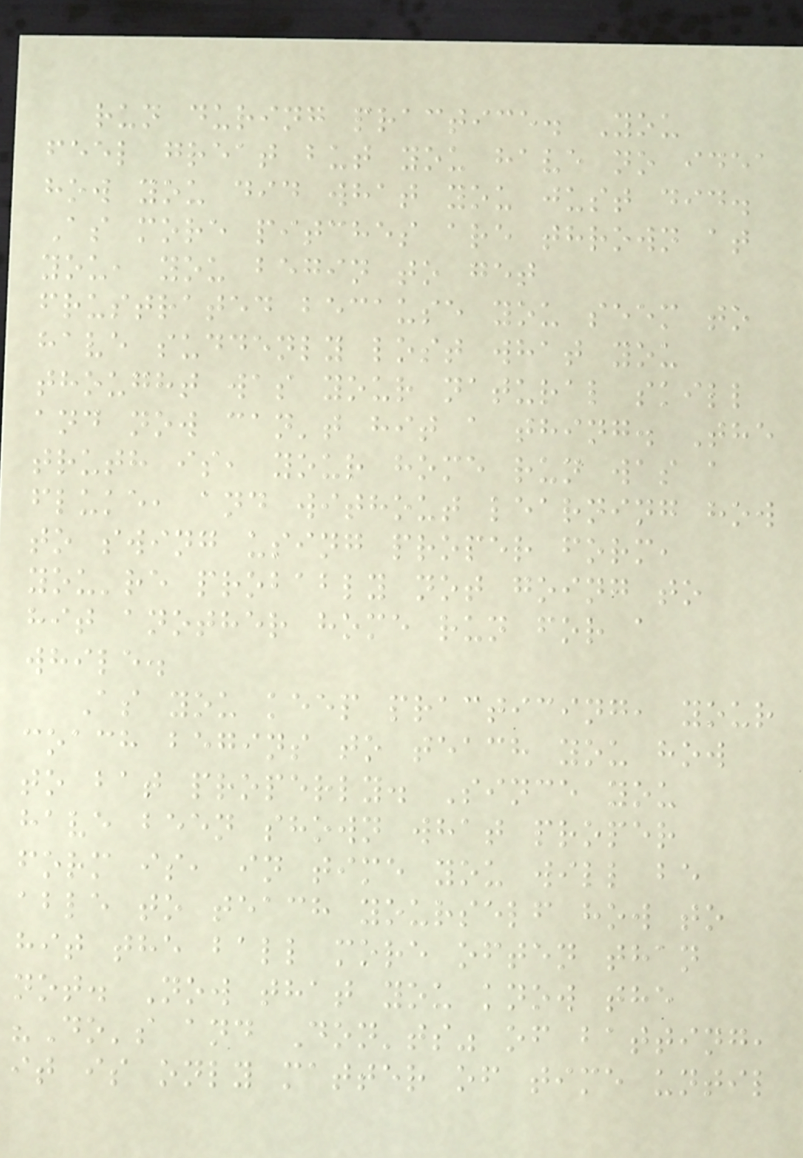run during practice. You
feel great but you have no idea
how you did what you just did.
As more pitches are thrown at
you, you begin to get
frustrated because you seem to
have suddenly lost what you
thought was your natural skill
and now can't hit a thing. The
truth is, your home run was a
fluke, and without learning how
to swing using proper form,
you're probably not going to
hit another home run for a
while.
As you keep practicing, your
coach begins to teach you how
to bat properly. Since you
have been shown what proper
form is, in time you will be
able to teach yourself how to
hit the ball more often than
not. Now that you know the
"Do's and Don'ts" of batting,
it is only matter of time until
